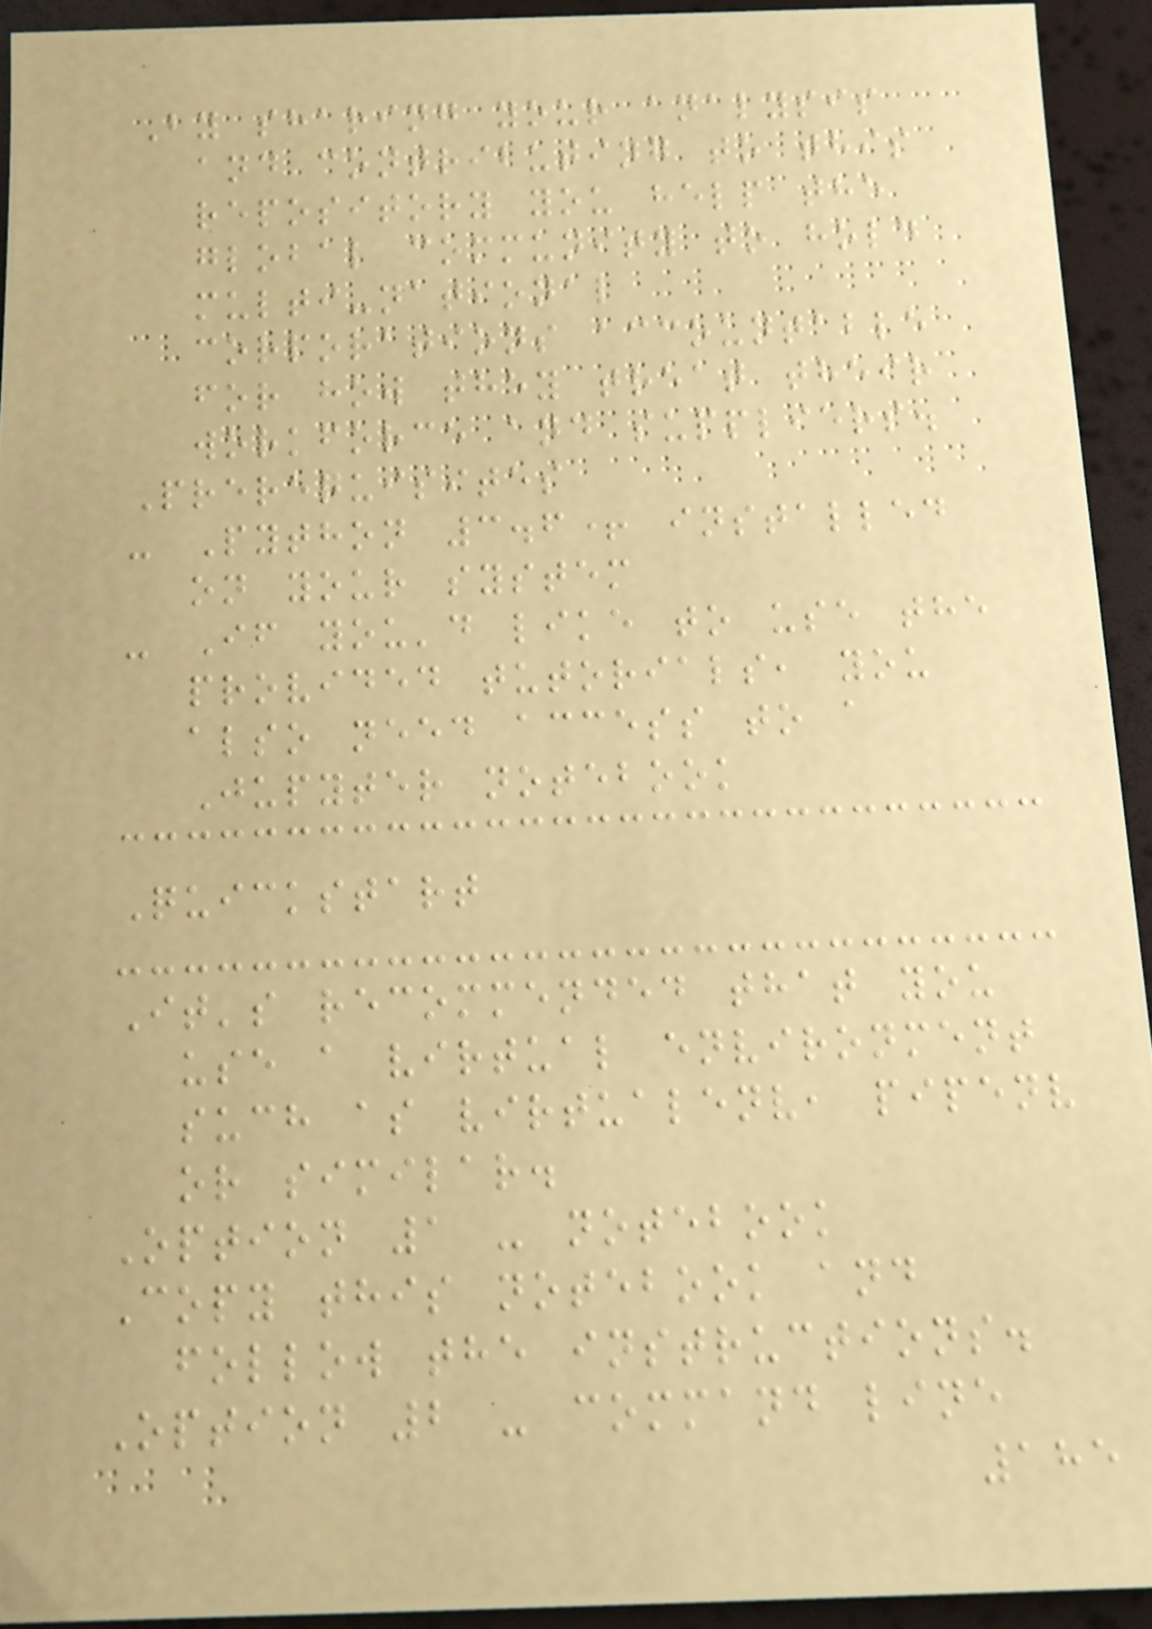By sharing your analysis
and contributing to this
repository you help the
global community to hold
multi-national
corporations accountable
for how they treat their
workforce and suppliers.
Prerequisites
- Python 3.6+ installed
on your system
- If you'd like to use the
provided tutorials, you
also need access to a
Jupyter notebook
Quickstart
It's recommended that you
use a virtual environment
such as virtualenv, pipenv
or similar.
Option 1 - notebook
Copy this notebook and
follow the instructions.
Option 2 - command line
185
